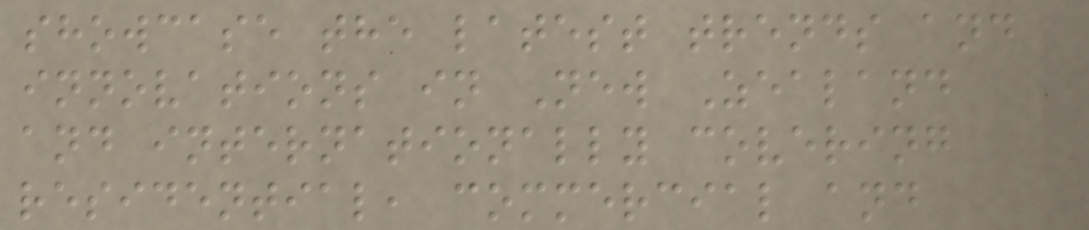showcase the latest trends and
innovations in New Zealand
and internationally covering
residential, commercial and
